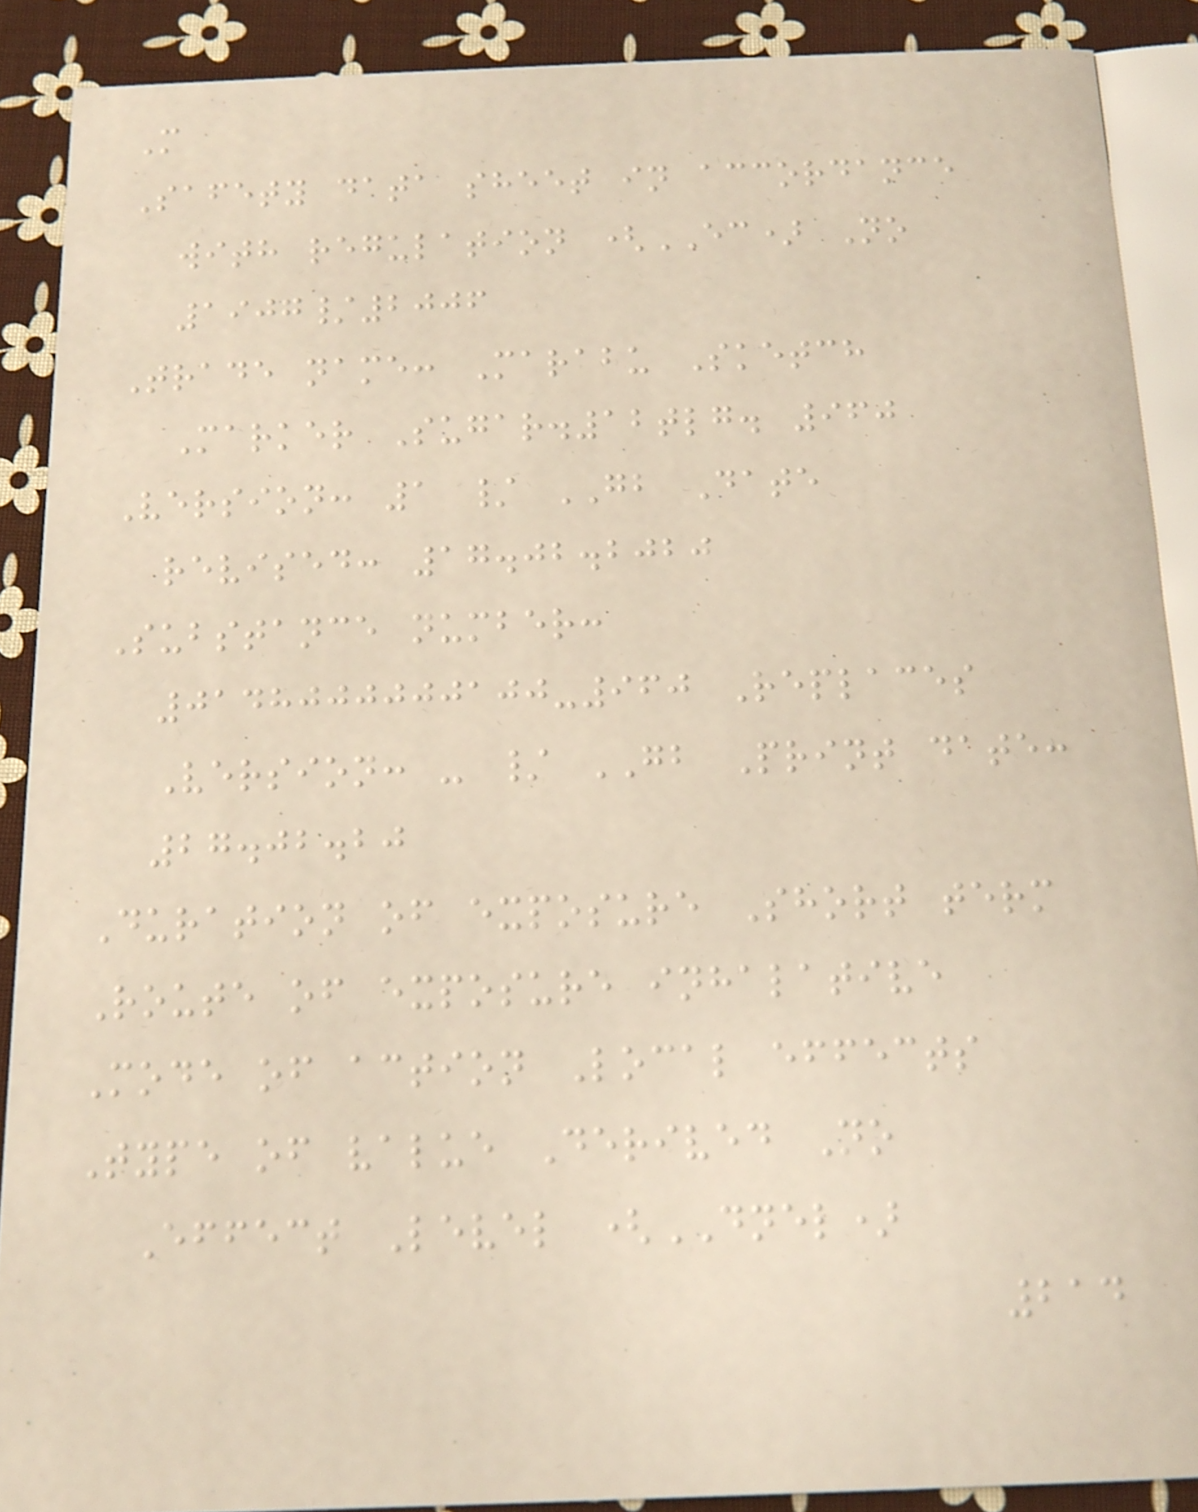M
Safety data sheet in accordance
with regulation (EC) No
1907/2006
Trade name: Marabu Sketch
Marker Sugar.12tlg. 960
Version: 1 / GB Date
revised: 17.02.2020
Substance number:
0148000000100-960 Replaces
Version: - / GB Print date:
27.02.20
Duration of exposure Short term
Route of exposure inhalative
Mode of action Local effects
Type of value Derived No
Effect Level (DNEL)
214
